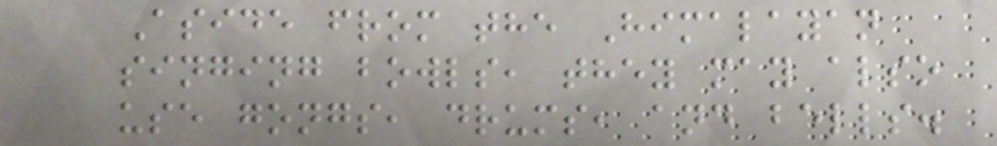Aside from the Himalayan
singing bowls, they may also
use gongs, drums, and bells.
